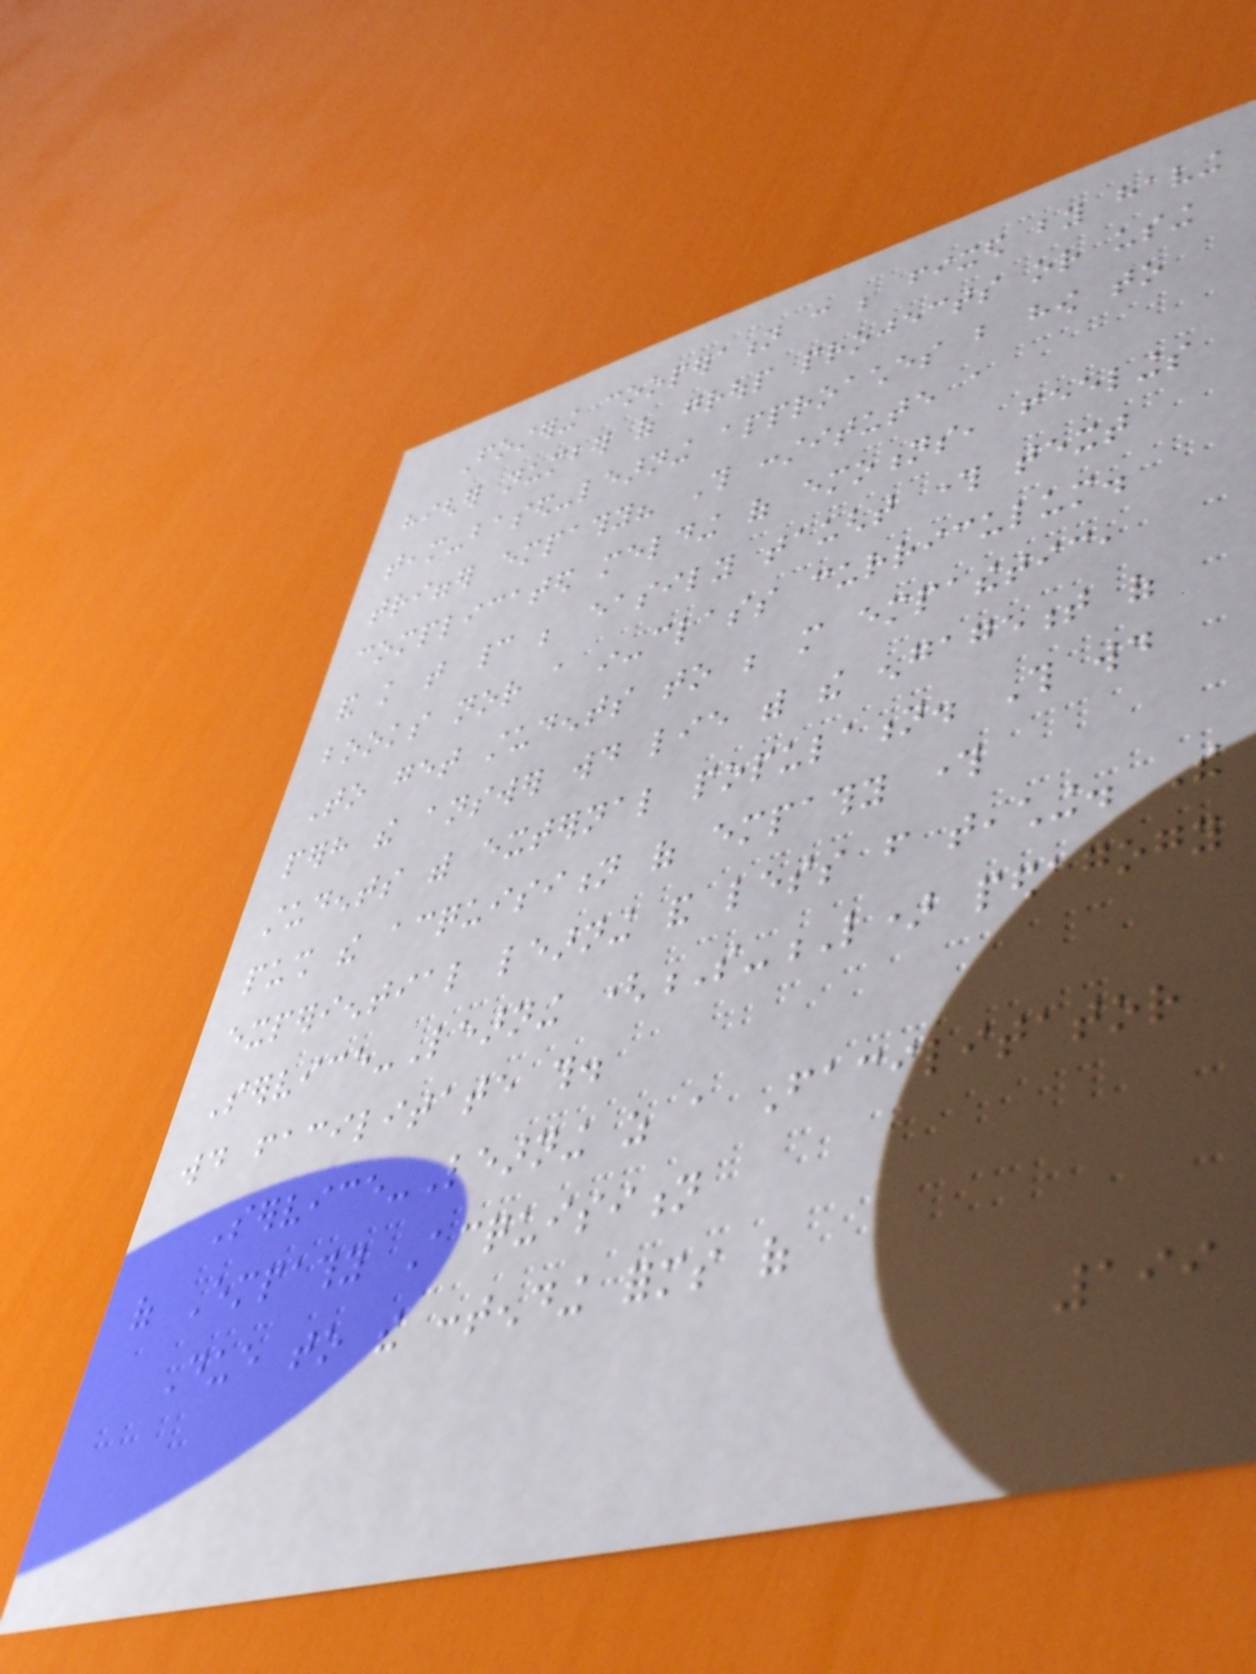Fostering cooperation can be fixed by having
higher number of group projects or using
team-based-learning approaches but how to
trigger empathy? This constitute a
complicated melding of emotions, feelings
and knowledge that cannot be easily taught through text
books nor a in-class curriculum.
To get students to be more empathetic,
perhaps the answer would lie with the engagement of
students with external population. This would
push the acquisition of empathy through
experiential learning and less from teaching. The
Service-Learning (S-L) pedagogy
would facilitate this.
Service-Learning as a Facilitator
of Empathy Acquisition
Due to the contending forms of
199
